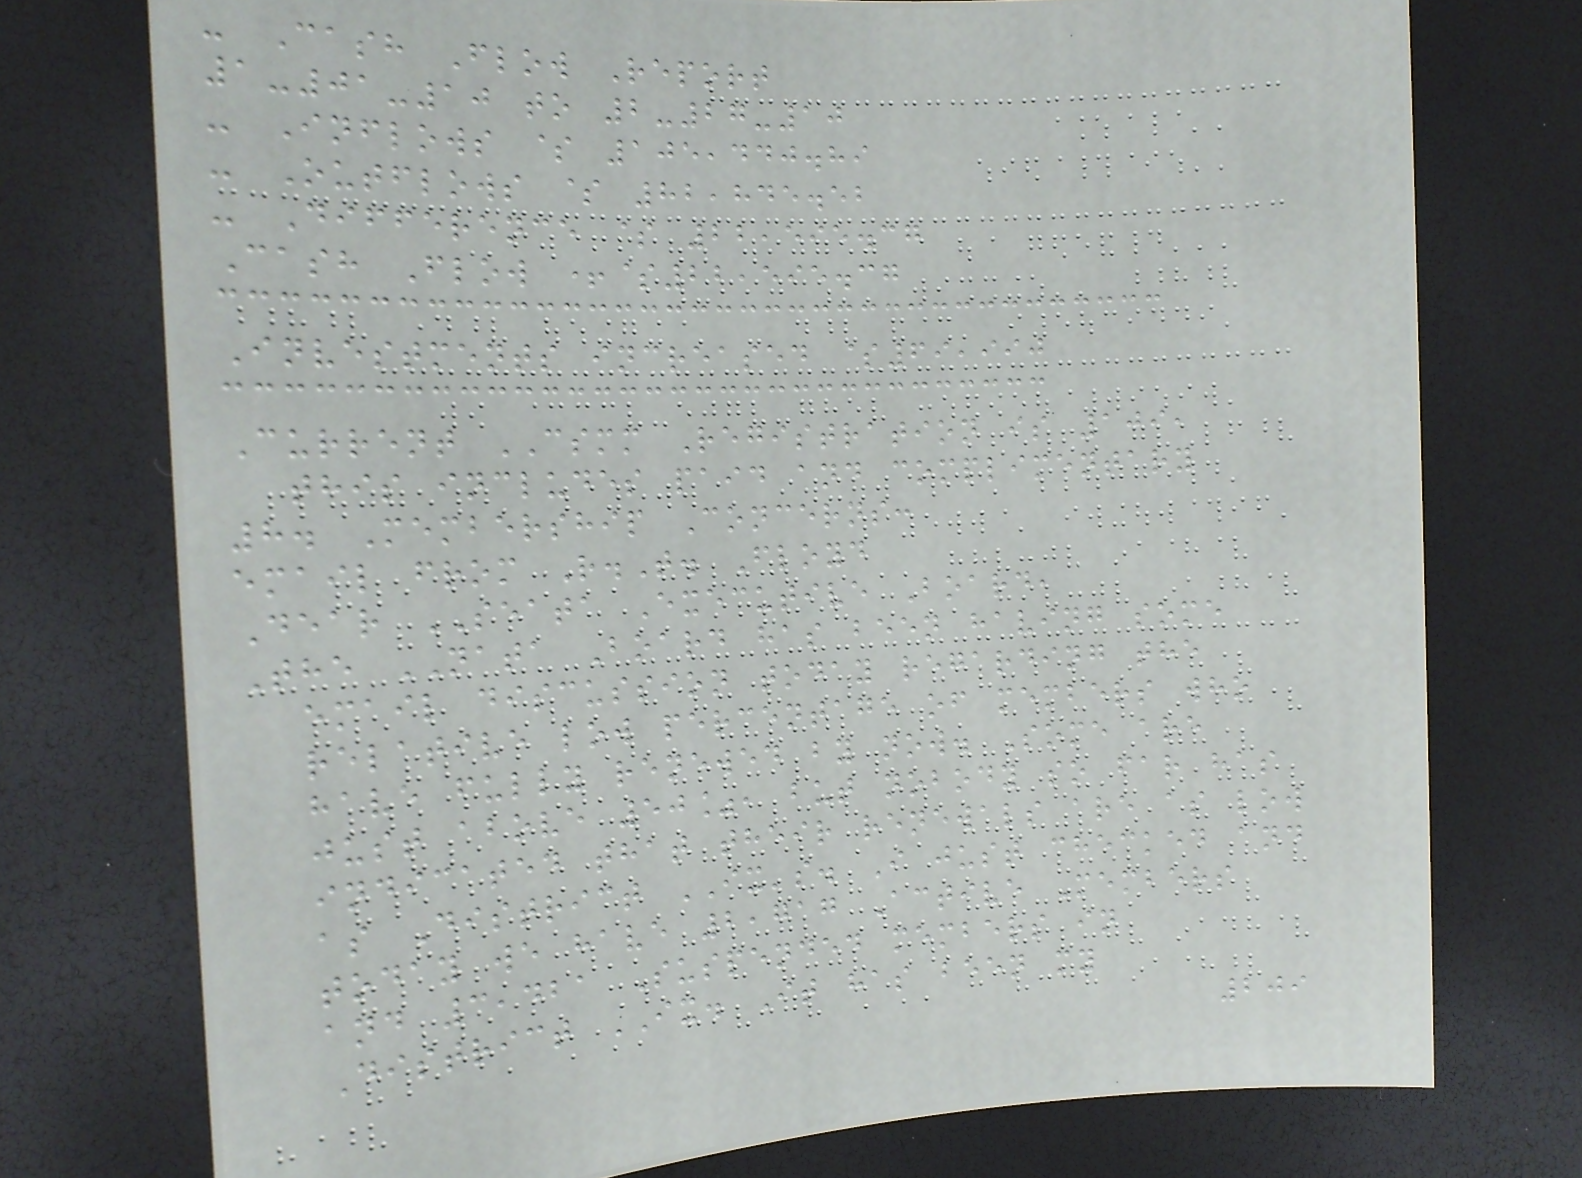- Cash Flow Report
1-01-10 to 2-27-10
- Inflows $ 105,440.89
- Outflows $ 82,845.52
- Difference $ 22,595.37
Cash Flow +$22,595.37
Investments increased $69,990
Current CSMM Registration is 109,
this includes paid and complimentary
8. Membership Concerns:
email from R.T. Floyd
Dear SEATA Executive Board,
The NATA Board has been having some
email discussion today regarding the
relative low percentage of members who
have fully renewed by now. Some are
just above 50%, but nobody so far has
indicated that their renewals are as low
as District IX's. I just checked and
today we have 2,717 Active Members
and 3,421 Suspended members in
District IX. It has been my
209
